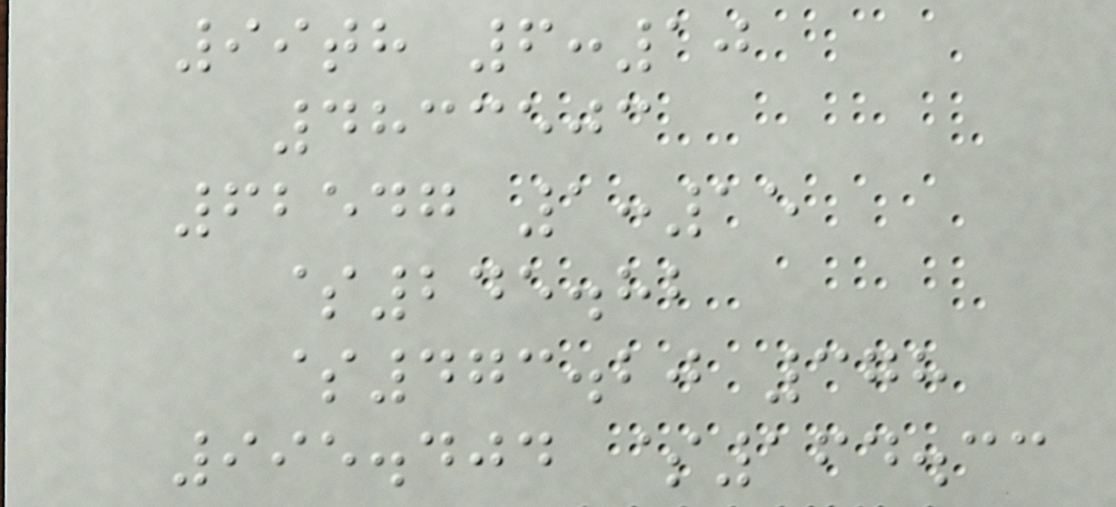99th 6:10
4833503
62547 1:15
$245.82
$473.20 378
995.404 $164.33
